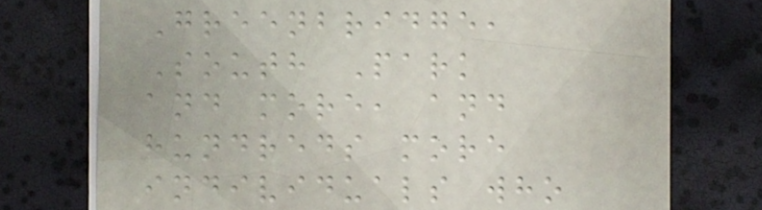Greenbridge,
South Park
and more, and
hundreds more
individuals who
